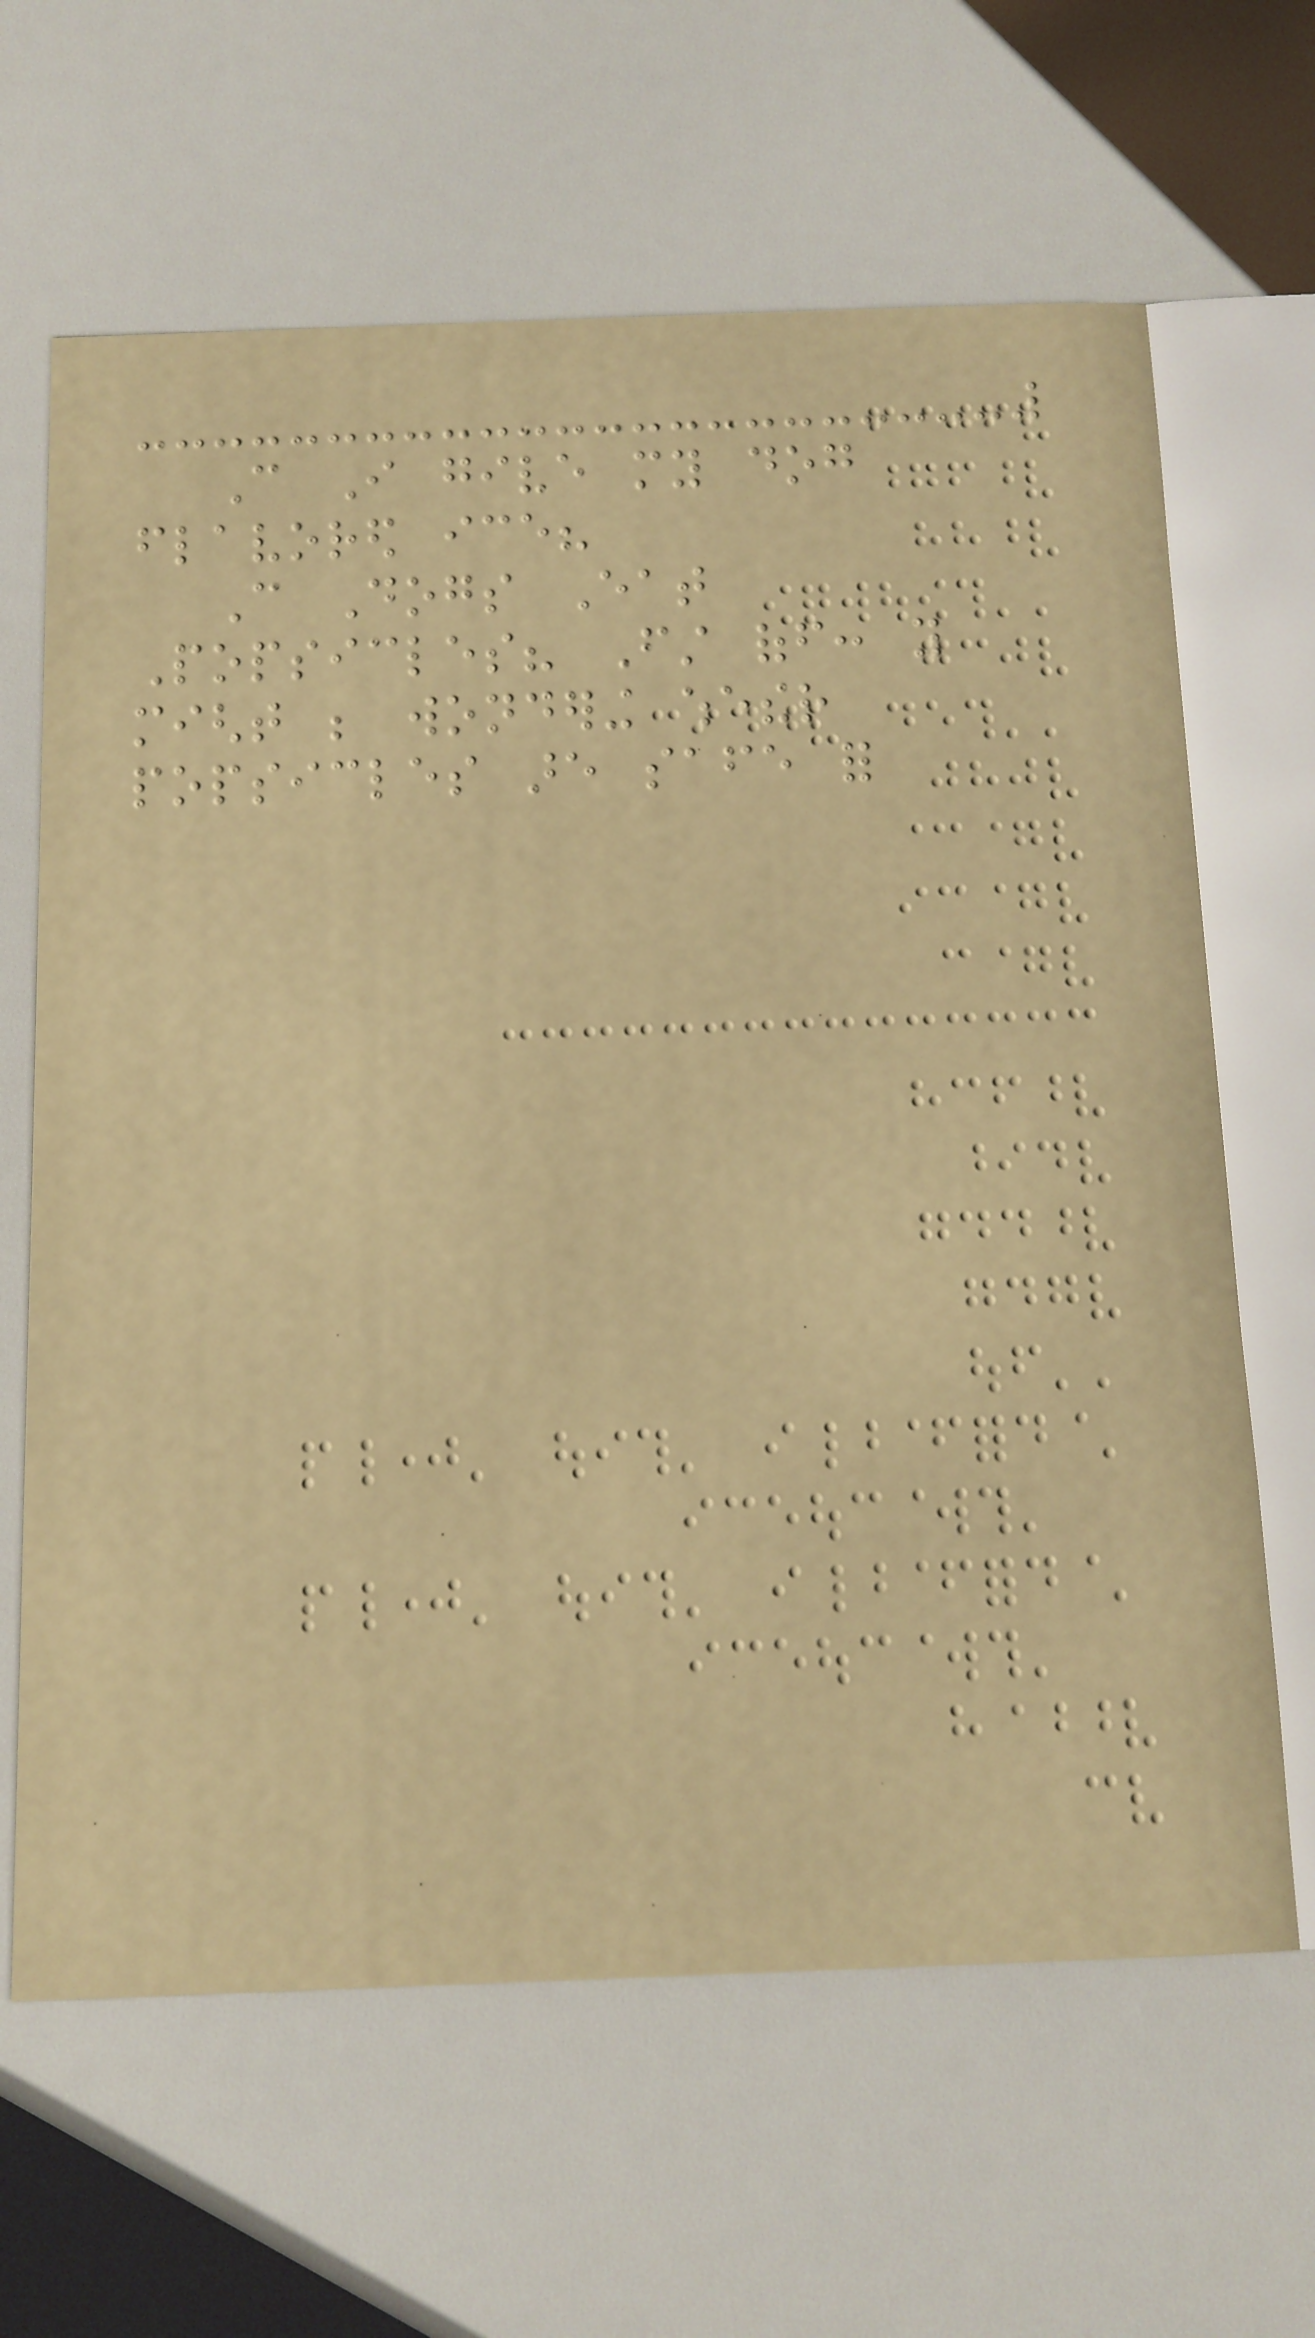Can I give my dog
flavored ice?
Can Dogs Eat
Popsicles? First off: you
might be wondering whether
popsicles are safe for
